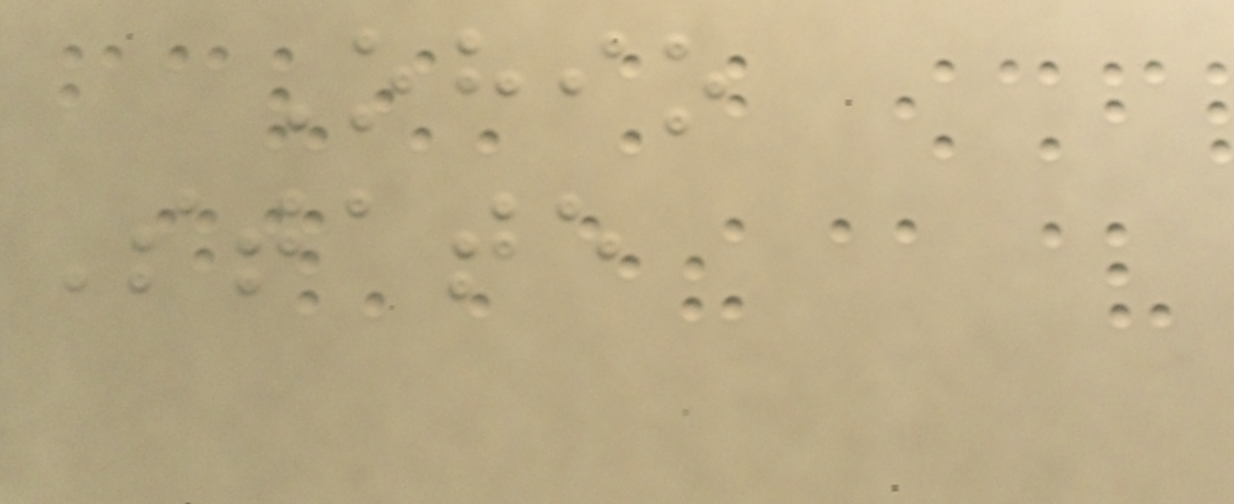Ohio
State
